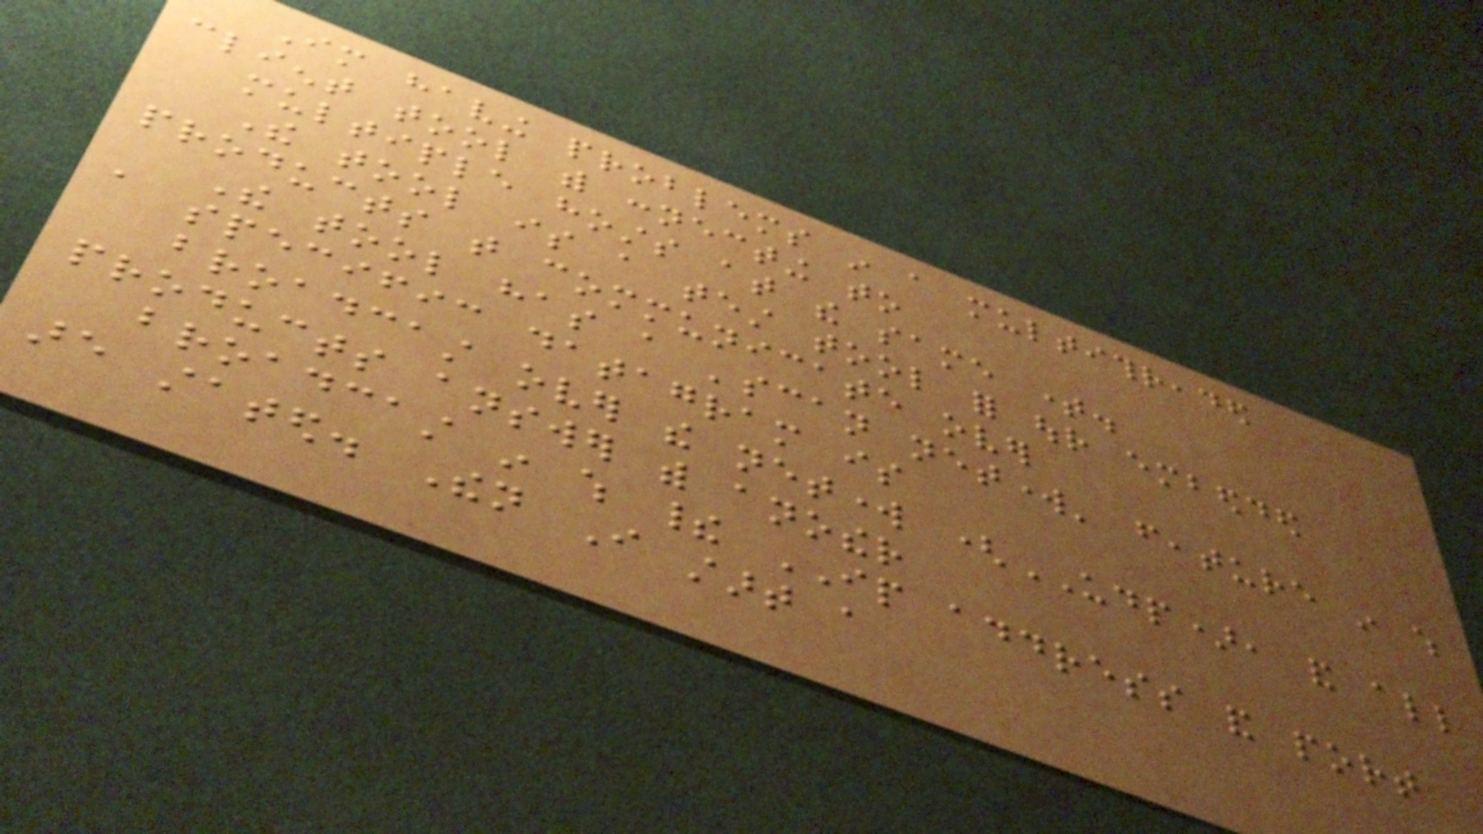Im having problems in a multithreaded
client tool with connecting to
multiple hosts at the same time.
The tool is a test tool for our embedded
products that communicate over
The tool has a 'scan network' feature in which
a specific datagram is
broadcast over the network (UDP), and all
products answer with another
broadcast in which their IP address and port
are stated. Then I start a
